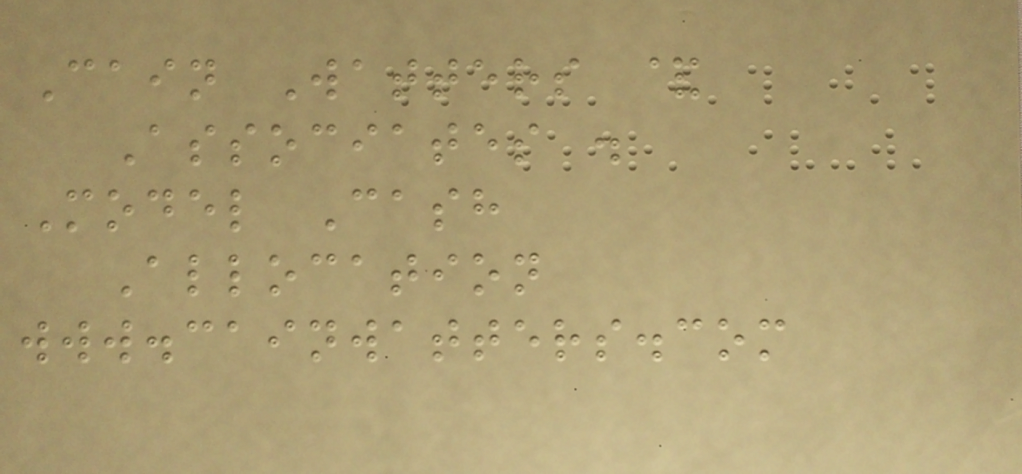Cain Watters &
Associates .
Model Cash
Allocation
www.cainwatters.com
